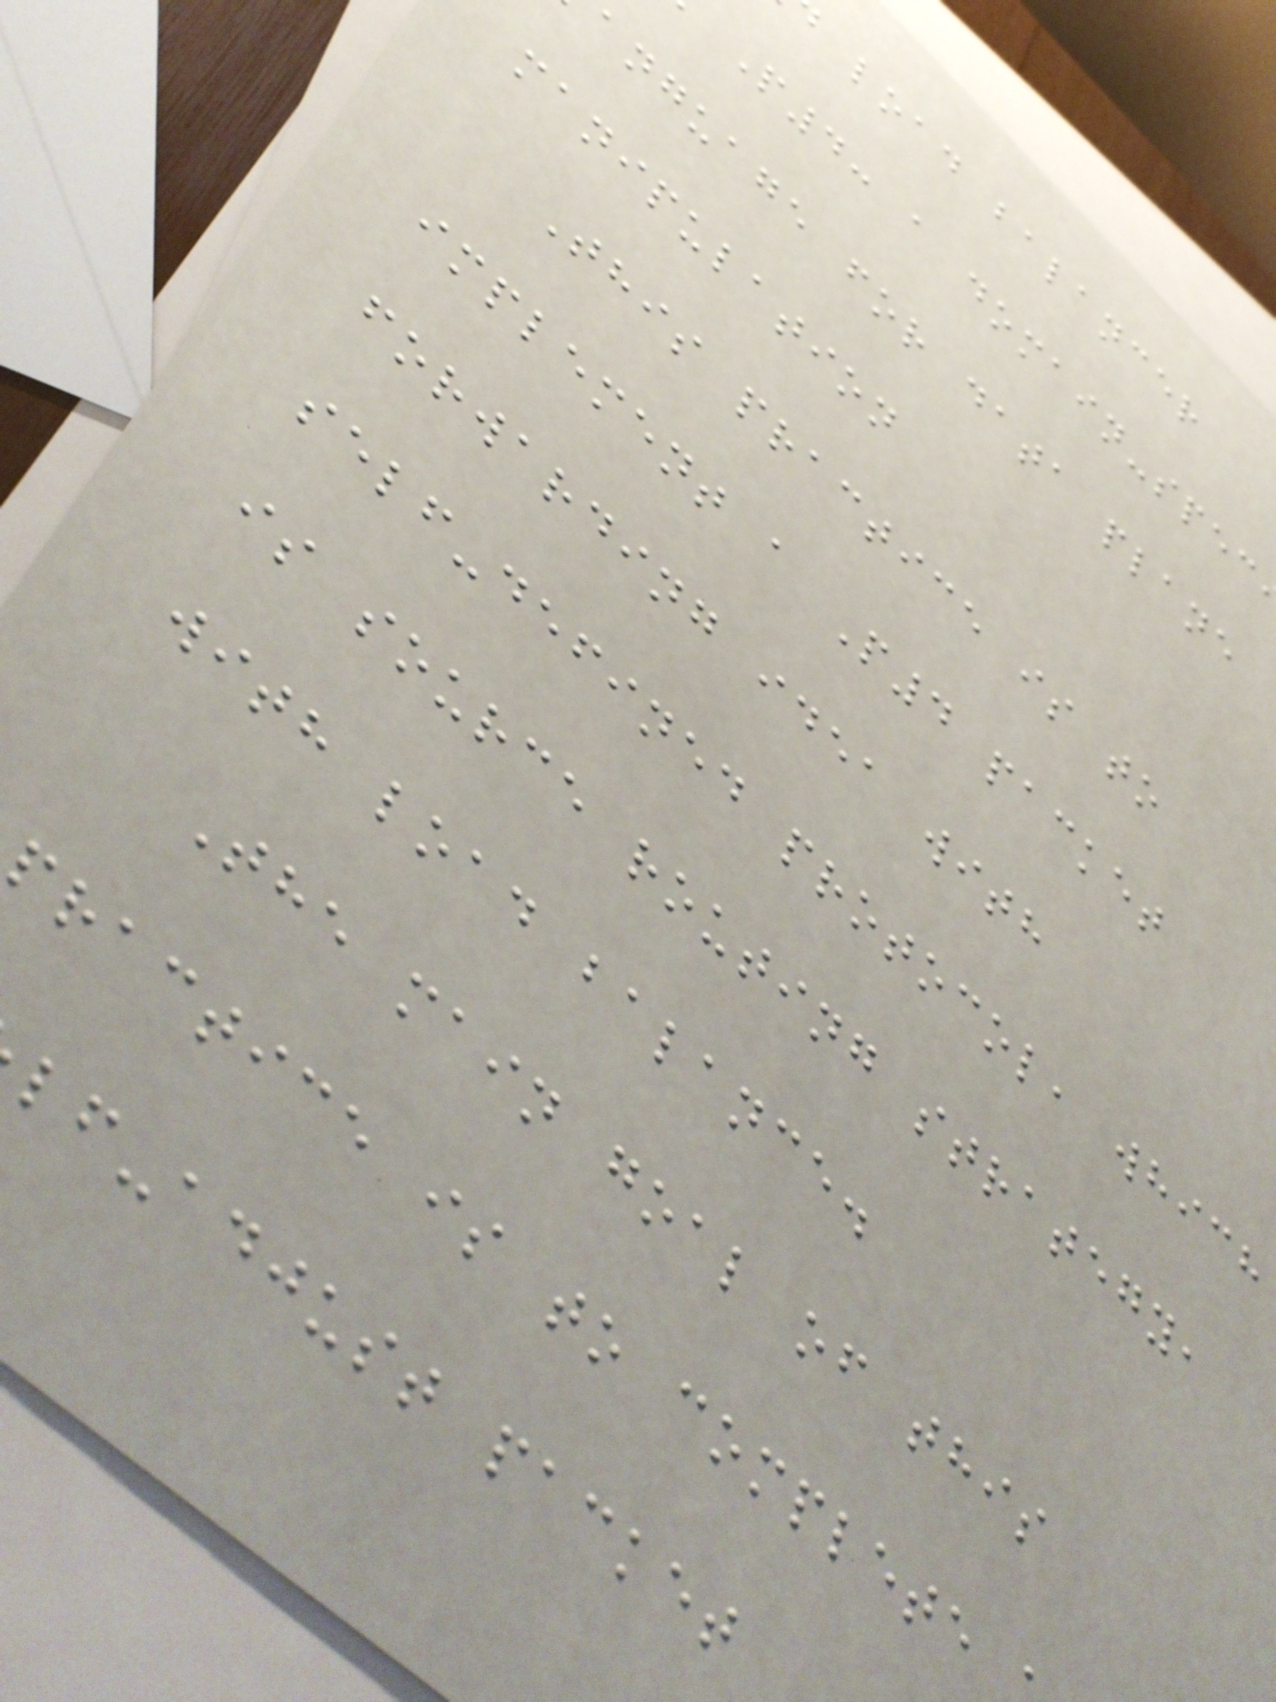load balancer
P4: a domain-spec
anguage for data plane
manipulation
This practice is to
implement a P4 packet
forwarding idea with
self-defined protocol, which
is source routing strategy,
with load balance.
The main goal of this
practice is to complete
lf-adjust packet
